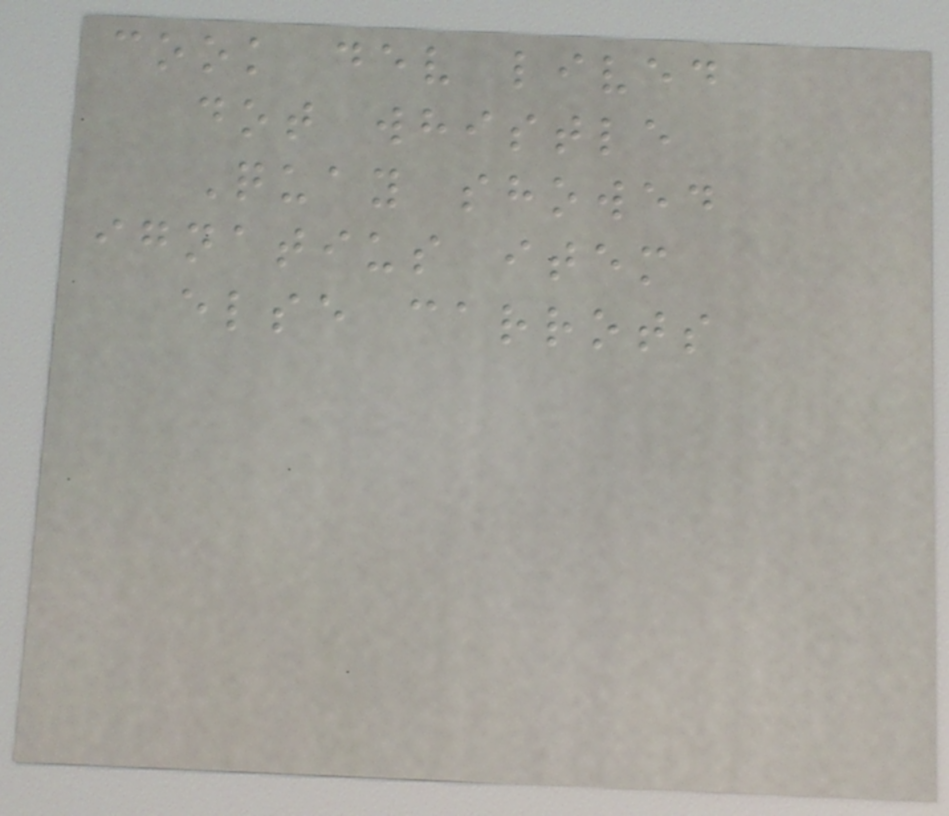cook dev lived
dot whistle
Quay showed
ignatius item
else carrots
